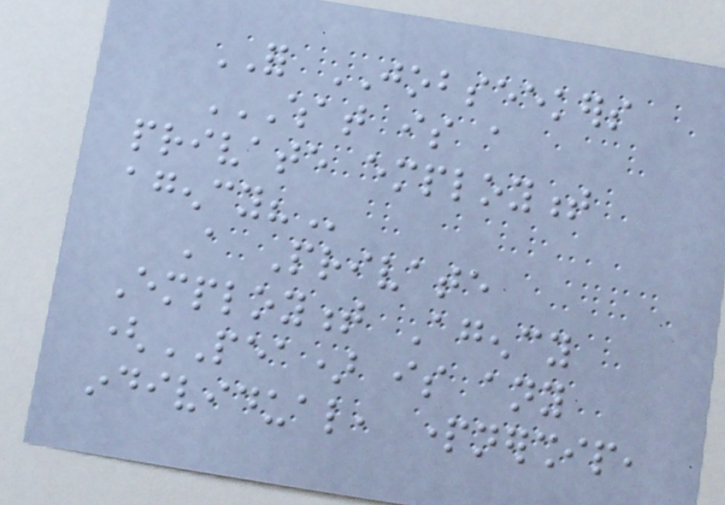FOR JOBSEEKERS
WHAT IS A
PRIVATE EMPLOYMENT
AGENCY?
A Private
Employment Agency
(PEA) is any
individual, partnership,
